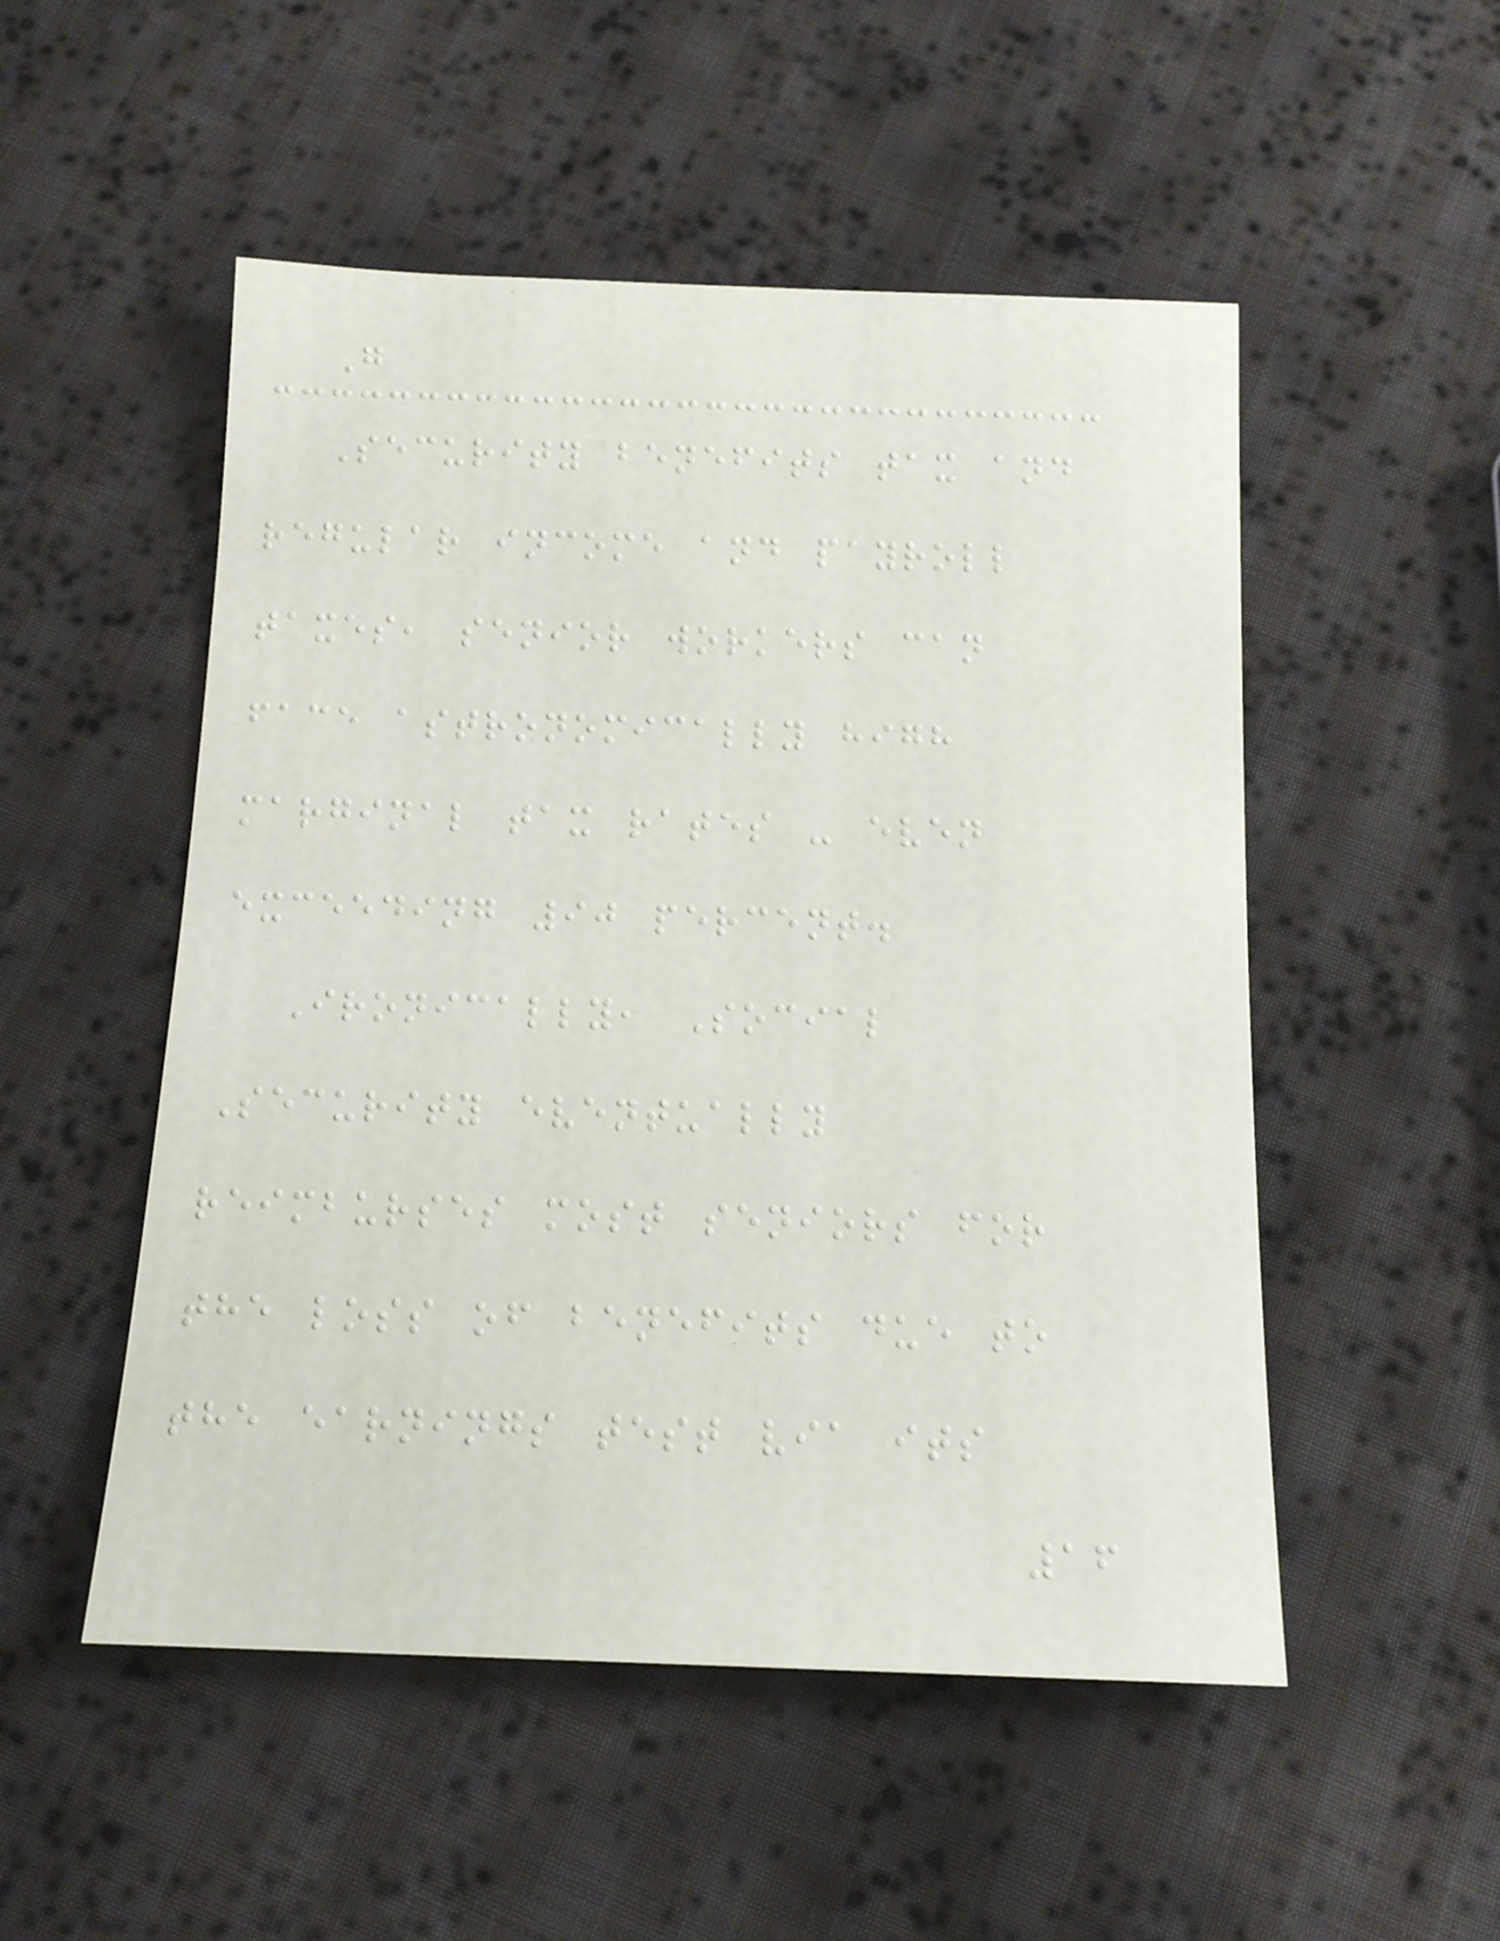G
Security benefits tax and
regular income and payroll
taxes, senior workers can
face astronomically high
marginal tax rates - even
exceeding 90 percent.
Ironically, Social
Security eventually
reimburses most seniors for
the loss of benefits due to
the earnings test via its
16
